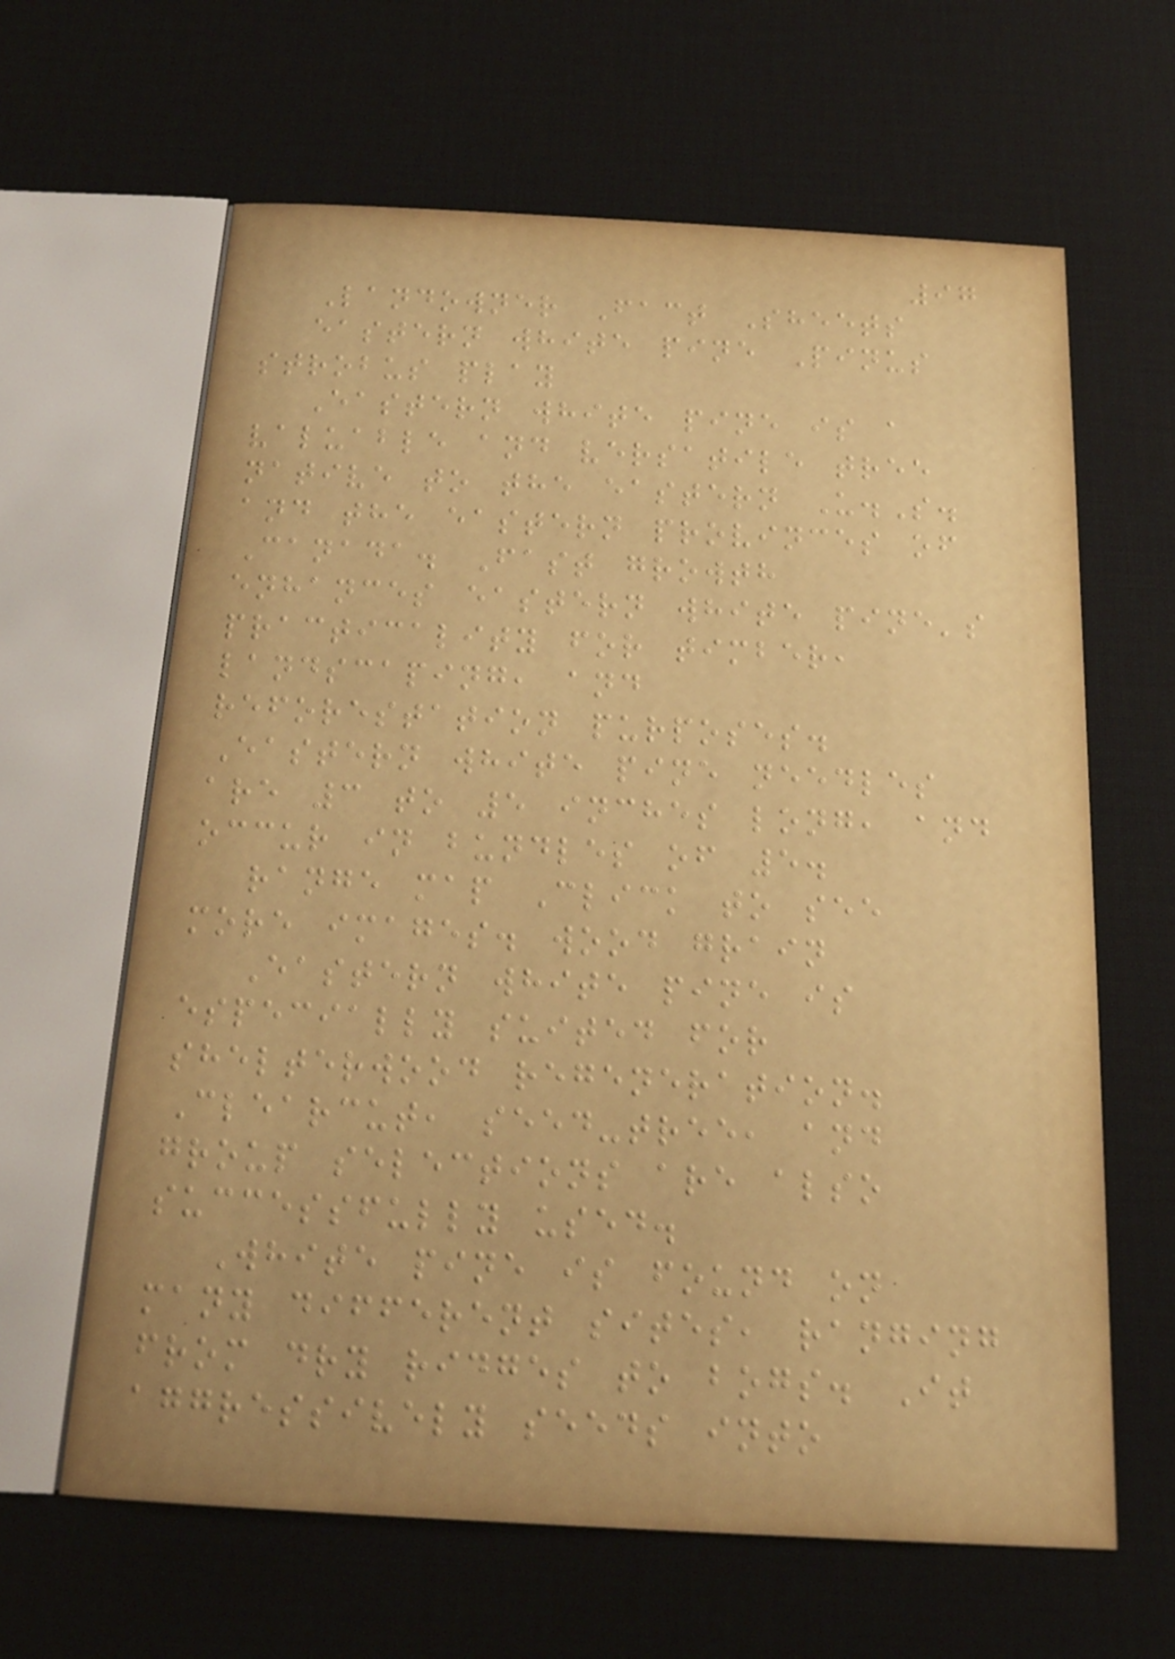97
Landowner Fact Sheets
eastern white pine Pinus
strobus play
Eastern white pine is a
valuable and versatile tree
native to the eastern U.S.
and the eastern provinces of
Canada. Fast growth
enhances eastern white pine's
practicality for timber,
landscaping, and
reforestation purposes.
Eastern white pine needles
are 3 to 5 inches long, and
occur in bundles of 5.
range map Click to see
more images. wood grain
Eastern white pine is
especially suited for
shelterwood regeneration.
Clearcut, seed-tree, and
group selections are also
successfully used.
White pine is found on
many different sites, ranging
from dry ridges to bogs. It
aggressively seeds into
